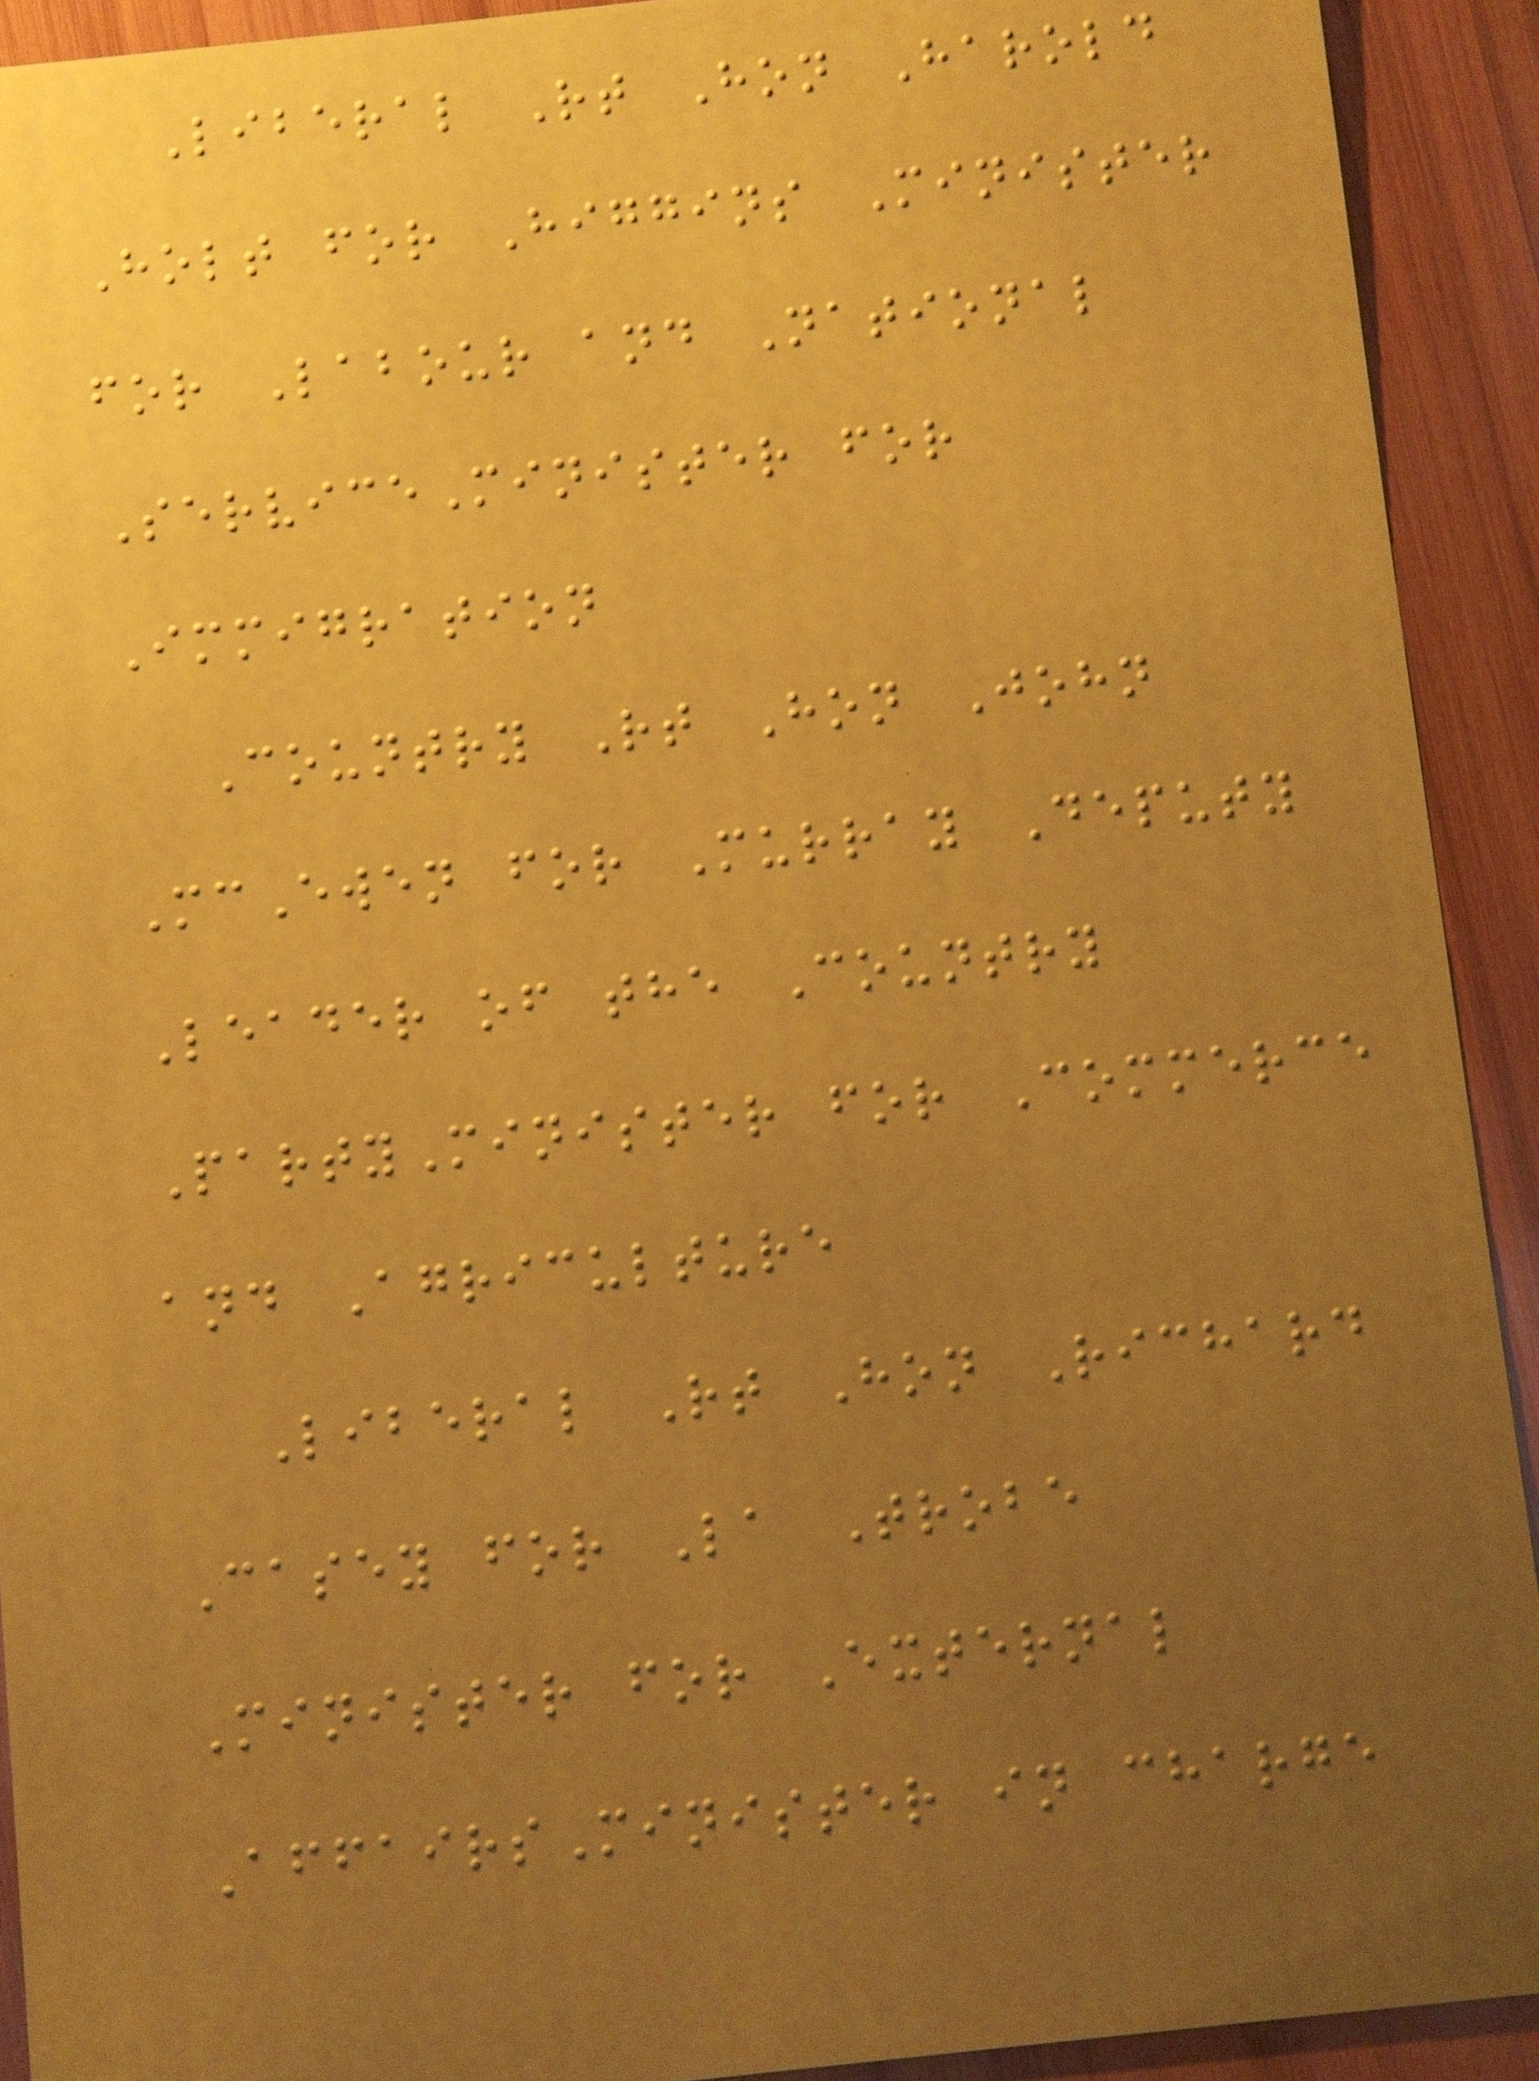Liberal Rt Hon Harold
Holt for Higgins Minister
for Labour and National
ServiceMinister for
Immigration
Country Rt Hon John
McEwen for Murray Deputy
Leader of the Country
PartyMinister for Commerce
and Agriculture
Liberal Rt Hon Richard
Casey for La Trobe
Minister for External
AffairsMinister in charge
